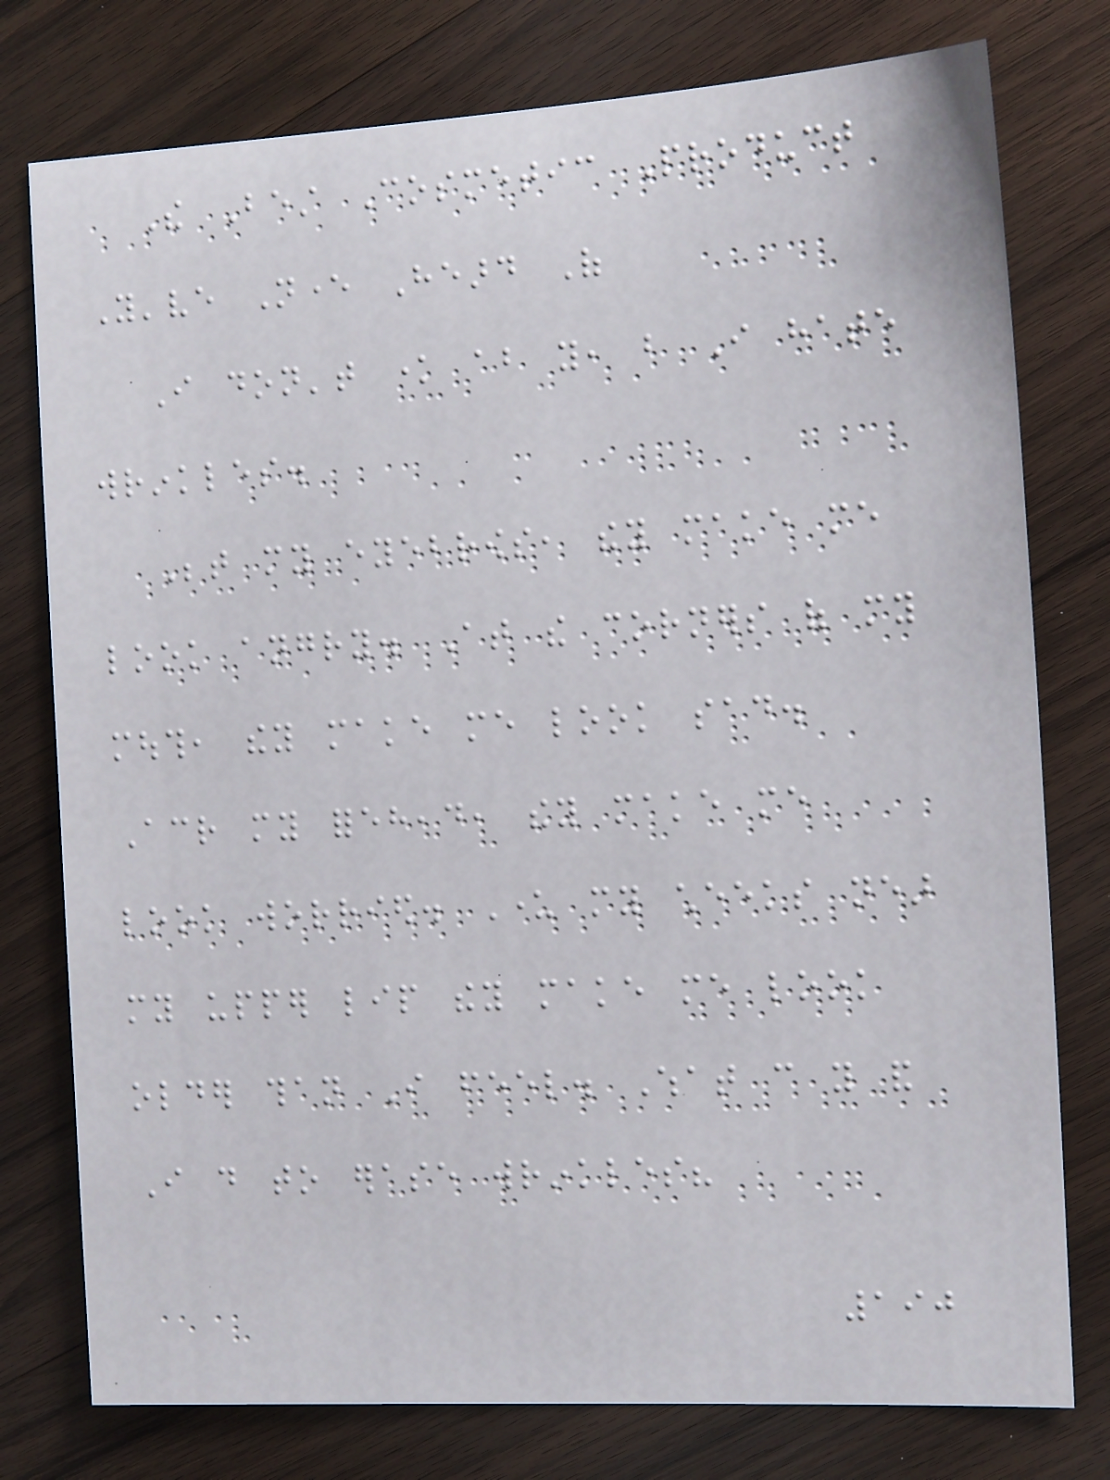The Best Cosmetic Product
You've Never Heard Of
I don't know about you, but I hate
wrinkles.
Between my eyebrows, they make me
look angry. At the corners of my
mouth, they make me look sad.
Across my forehead, they make me
look worried. Under my cheeks near
my upper lip they make me look
older than I feel. What can you and
I do to erase wrinkles?
190
